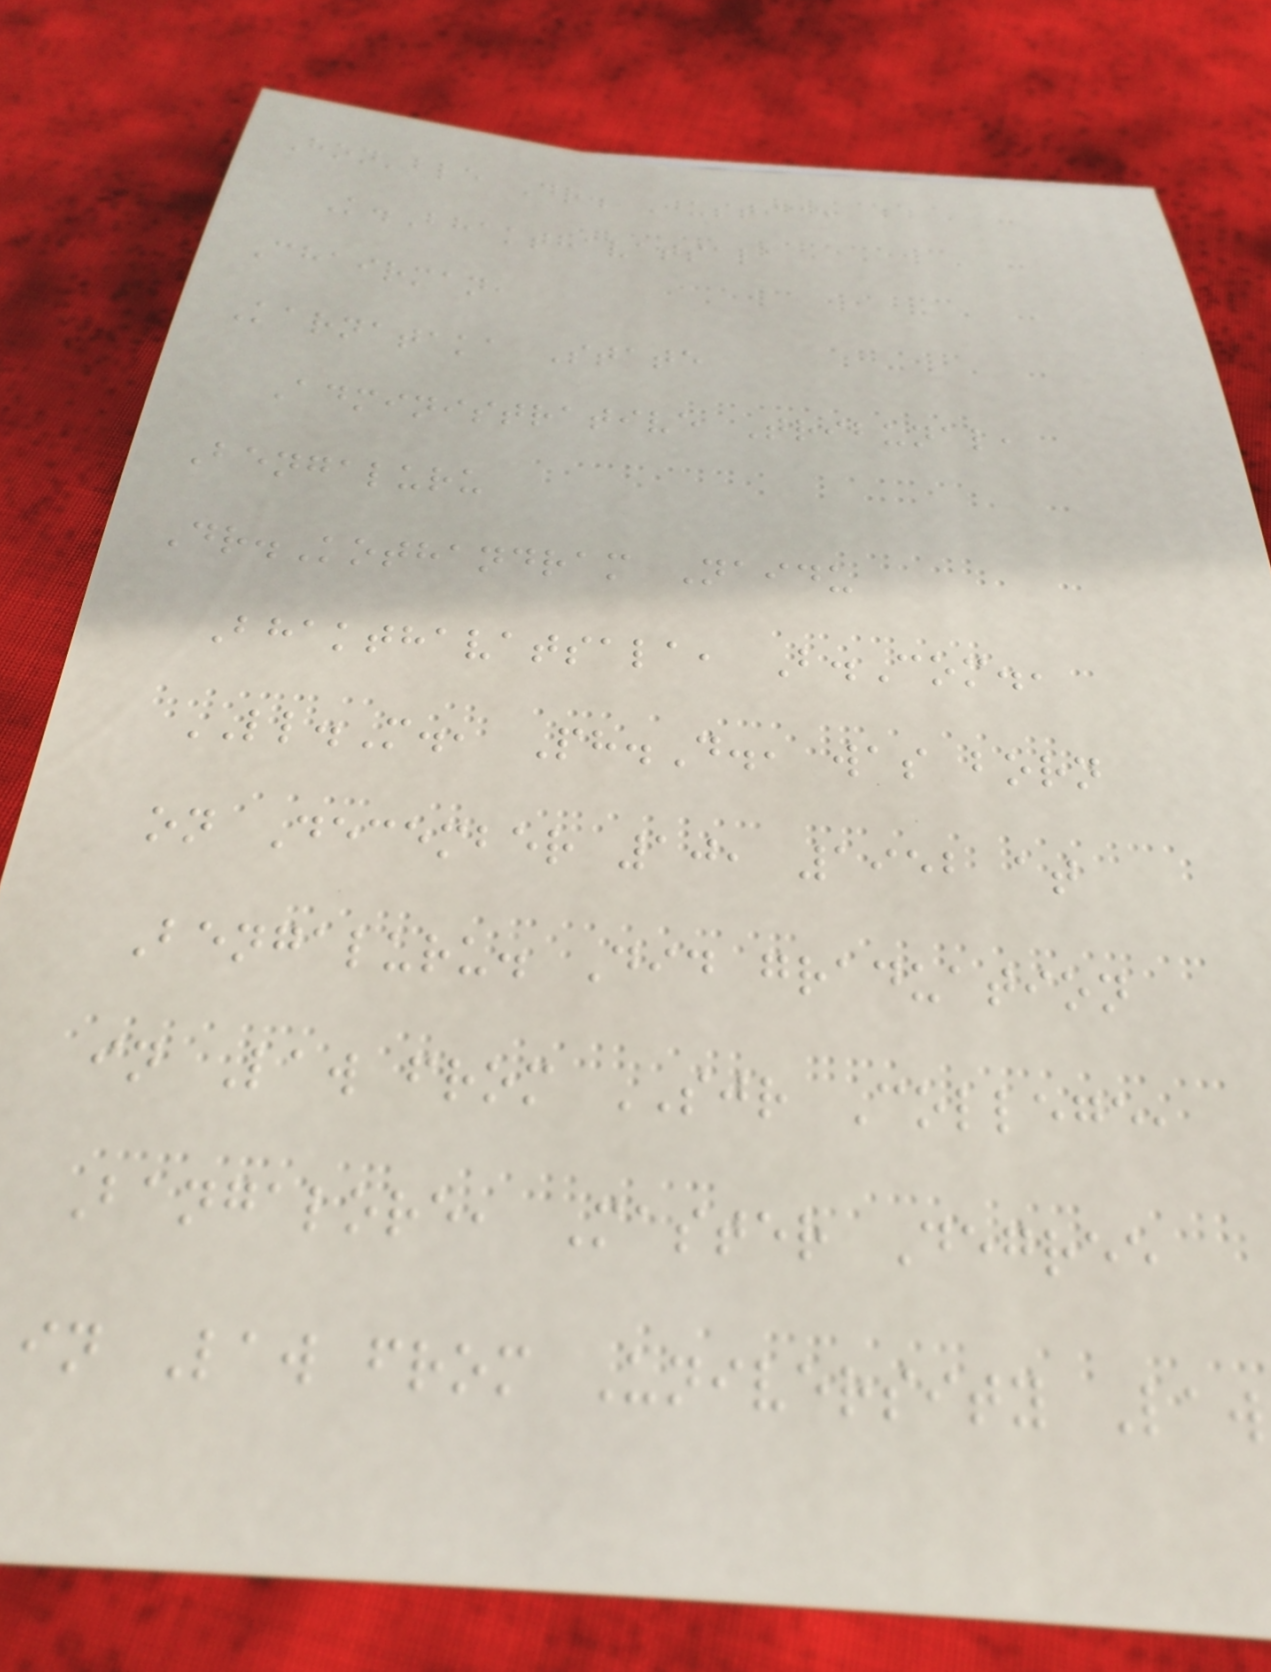Hon'ble Dr. Justice
K.Bhakthavatsala
Chairman,
Karnataka State
Administrative Tribunal,
Bengaluru
Dr.Kothandram Naidu
Bhakthavatsala, B.Com.,
LL.M., Ph.D., was born
on December 10, 1952 at
Bengaluru. Did graduation
in Law from SJR College,
Bangalore, Master Degree
in Law from University Law
